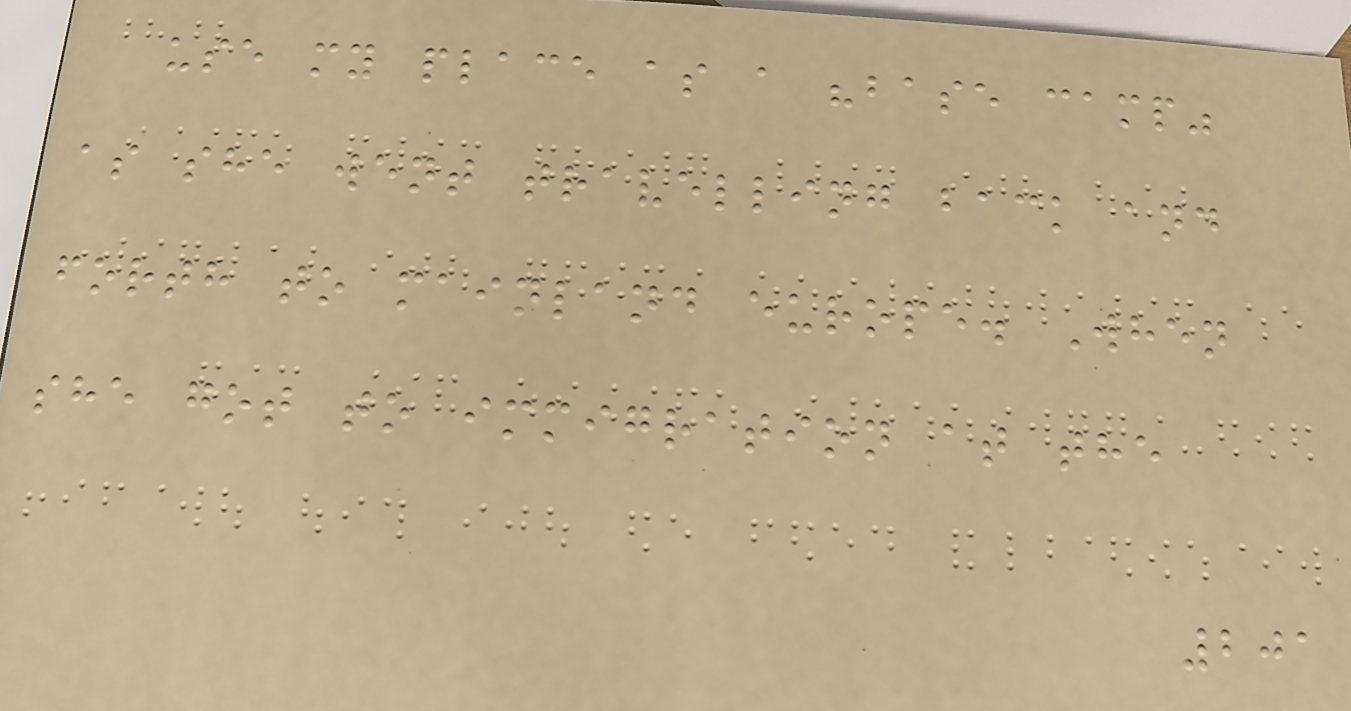use my place as a "base camp"
as she went travelling back and
forth to mainland europe. When
she got to immigration at the
201
